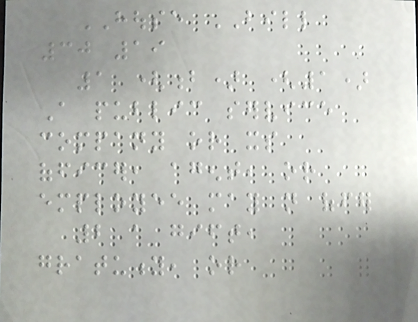HOUSE BILL
30 19
1 (b) (1)
A public service
company or its
officer, agent, or
employee may not offer
2 a gift,
gratuity, or
